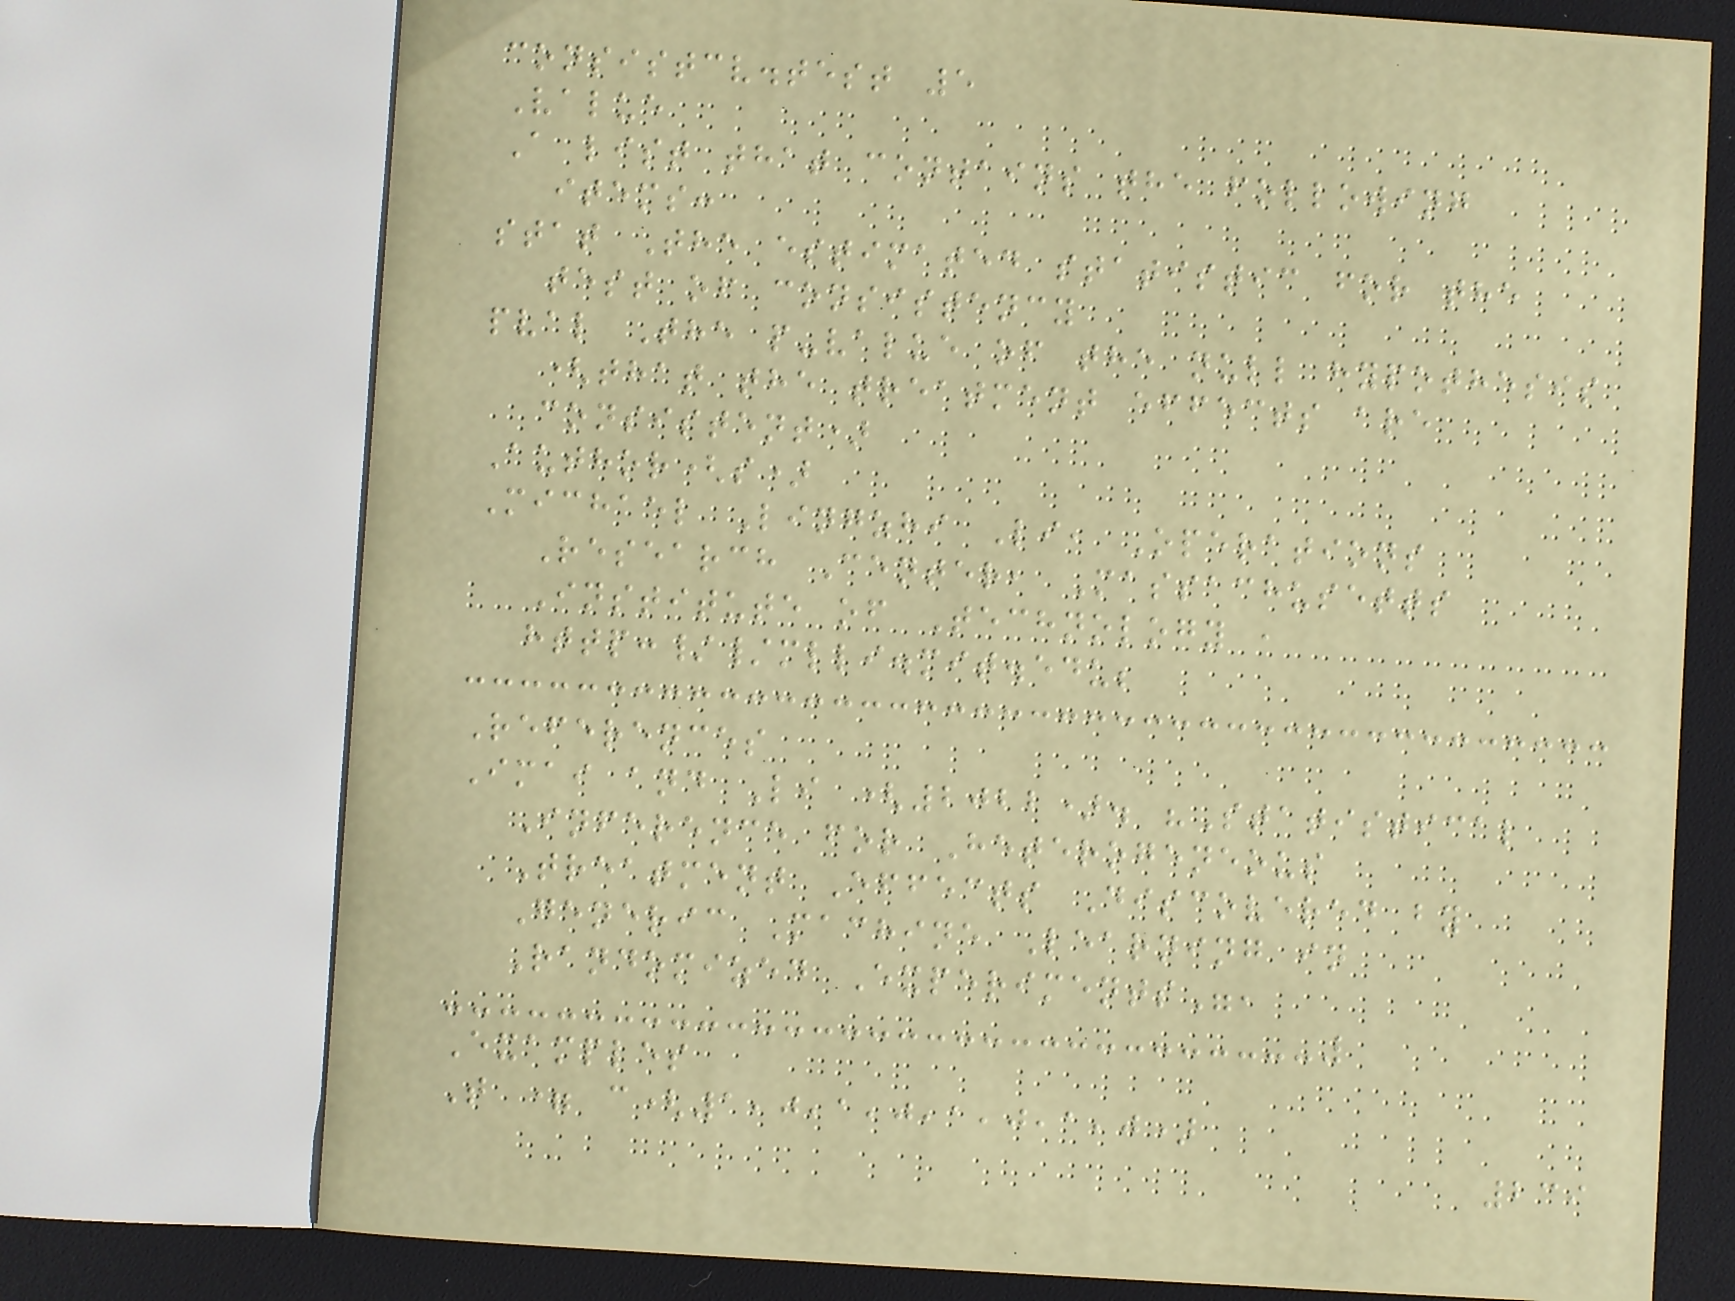consistcv.test 5
Value
A list that contains the following
items:
stat The estimated statistic for the
test of consistency
pval The p-value of the null hypothesis
(that the treatment effects are
consistent)
Author(s)
Michael Lingzhi Li, Operations
Research Center, Massachusetts
Institute of Technology ,
http://mlli.mit.edu;
References
Imai and Li (2022). "Statistical
Inference for Heterogeneous
Treatment Effects Discovered by
Generic Machine Learning in
Randomized Experiments",
Examples
T = c(1,0,1,0,1,0,1,0)
239
